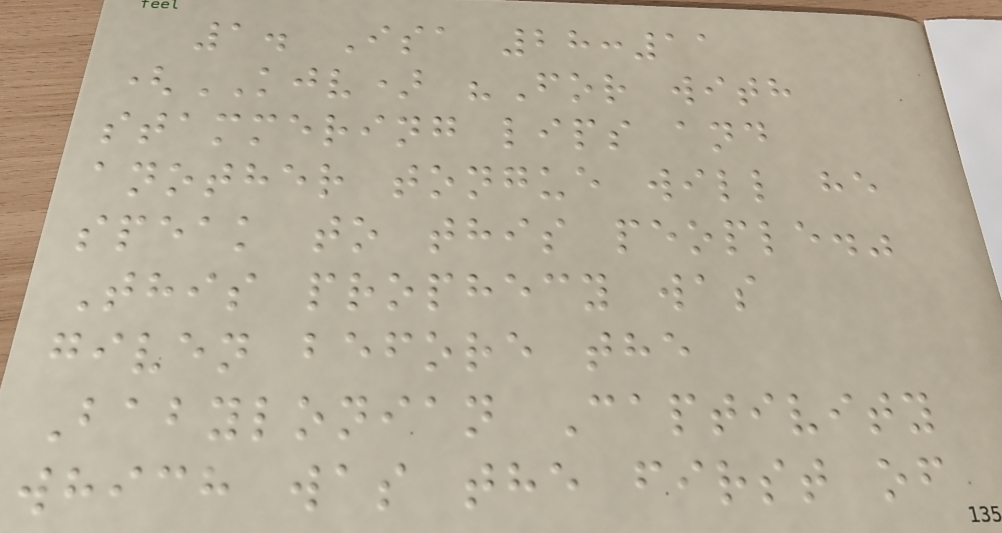1. Isa 28:11
(KJV) "For with
stammering lips and
another tongue will he
speak to this people."
This prophecy was
given before the
Babylonian Captivity
which was the first of
